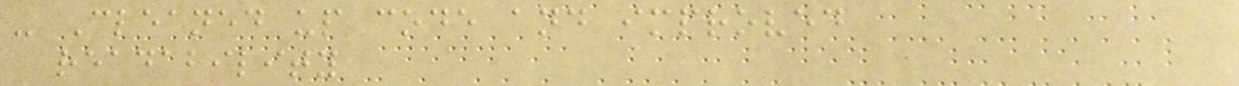- Cleaned up code and improved
readability
